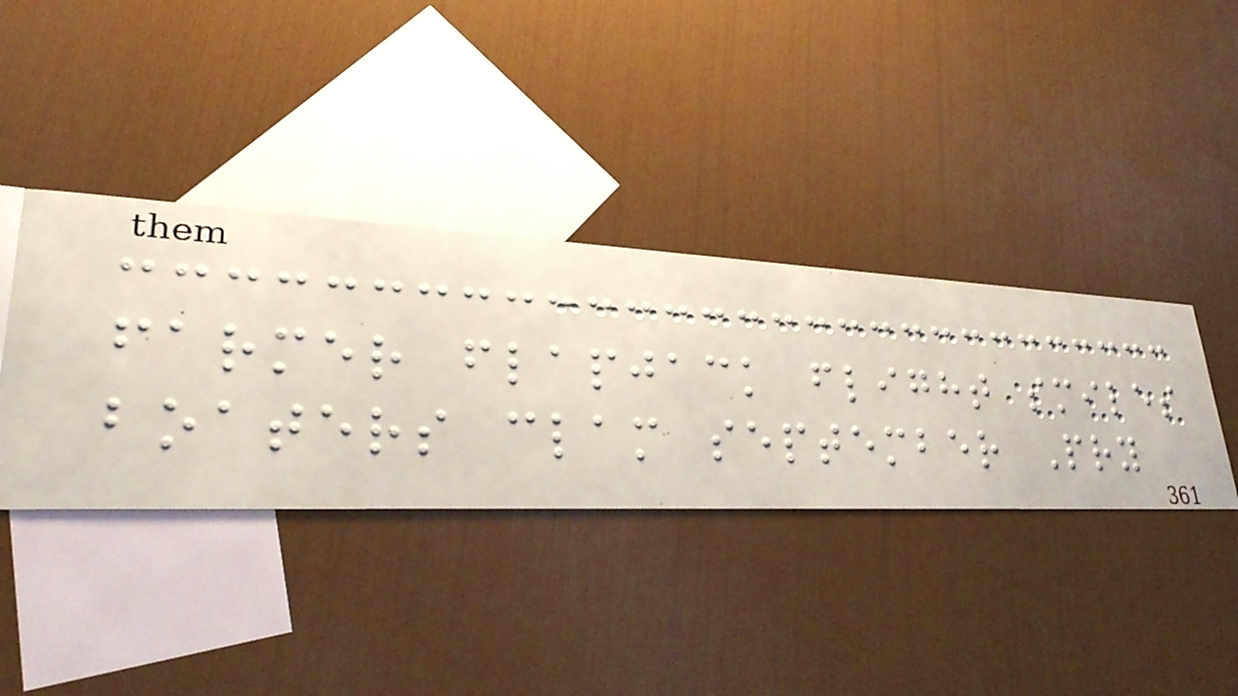farmer flapjack flight smiles
boaters clam september Pry
